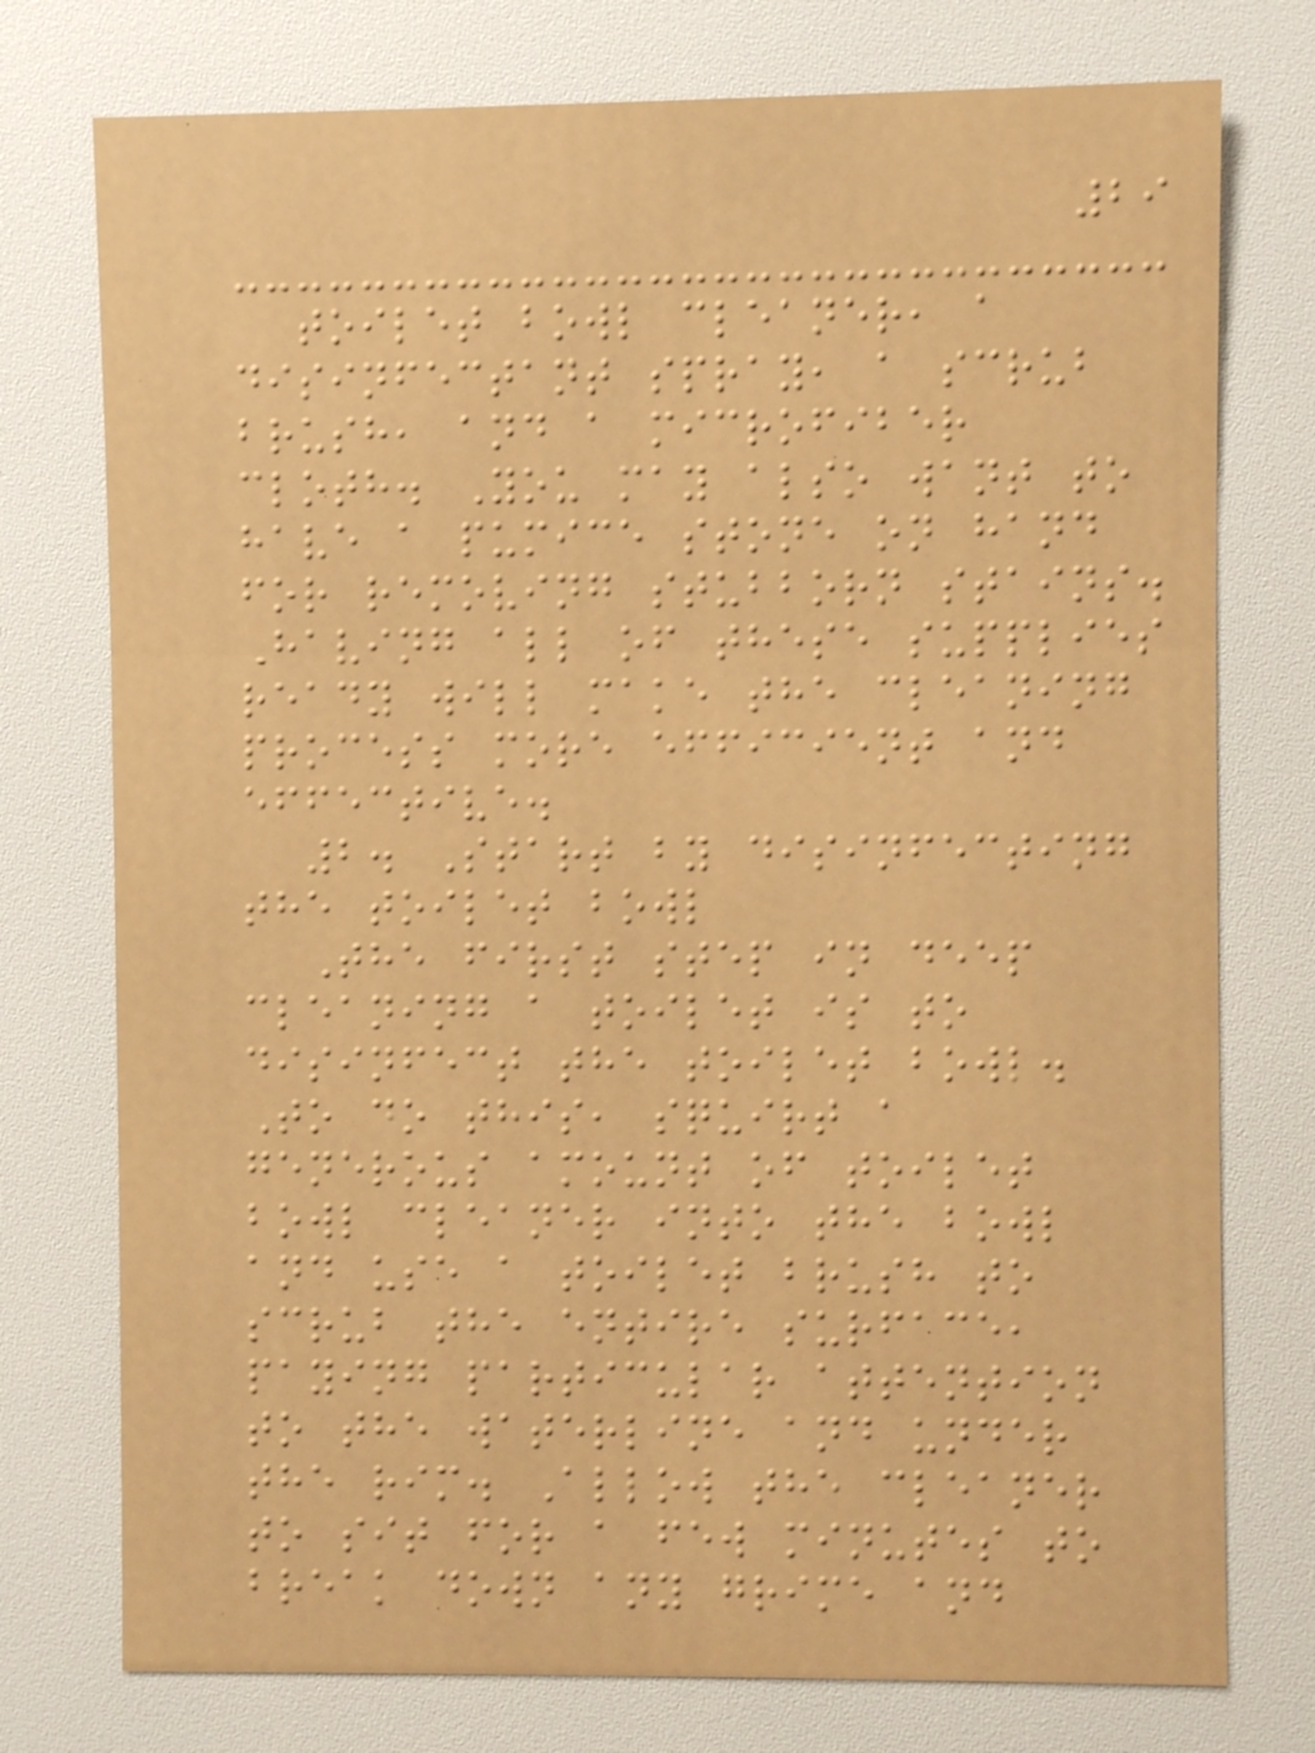29
toilet bowl cleaner, a
disinfectant spray, a scrub
brush, and a microfiber
cloth. You may also want to
have a pumice stone on hand
for removing stubborn stains.
Having all of these supplies
ready will make the cleaning
process more efficient and
effective.
2. Start by disinfecting
the toilet bowl
The first step in deep
cleaning a toilet is to
disinfect the toilet bowl.
To do this, squirt a
generous amount of toilet
bowl cleaner into the bowl
and use a toilet brush to
scrub the entire surface,
paying particular attention
to the waterline and under
the rim. Allow the cleaner
to sit for a few minutes to
break down any grime and
